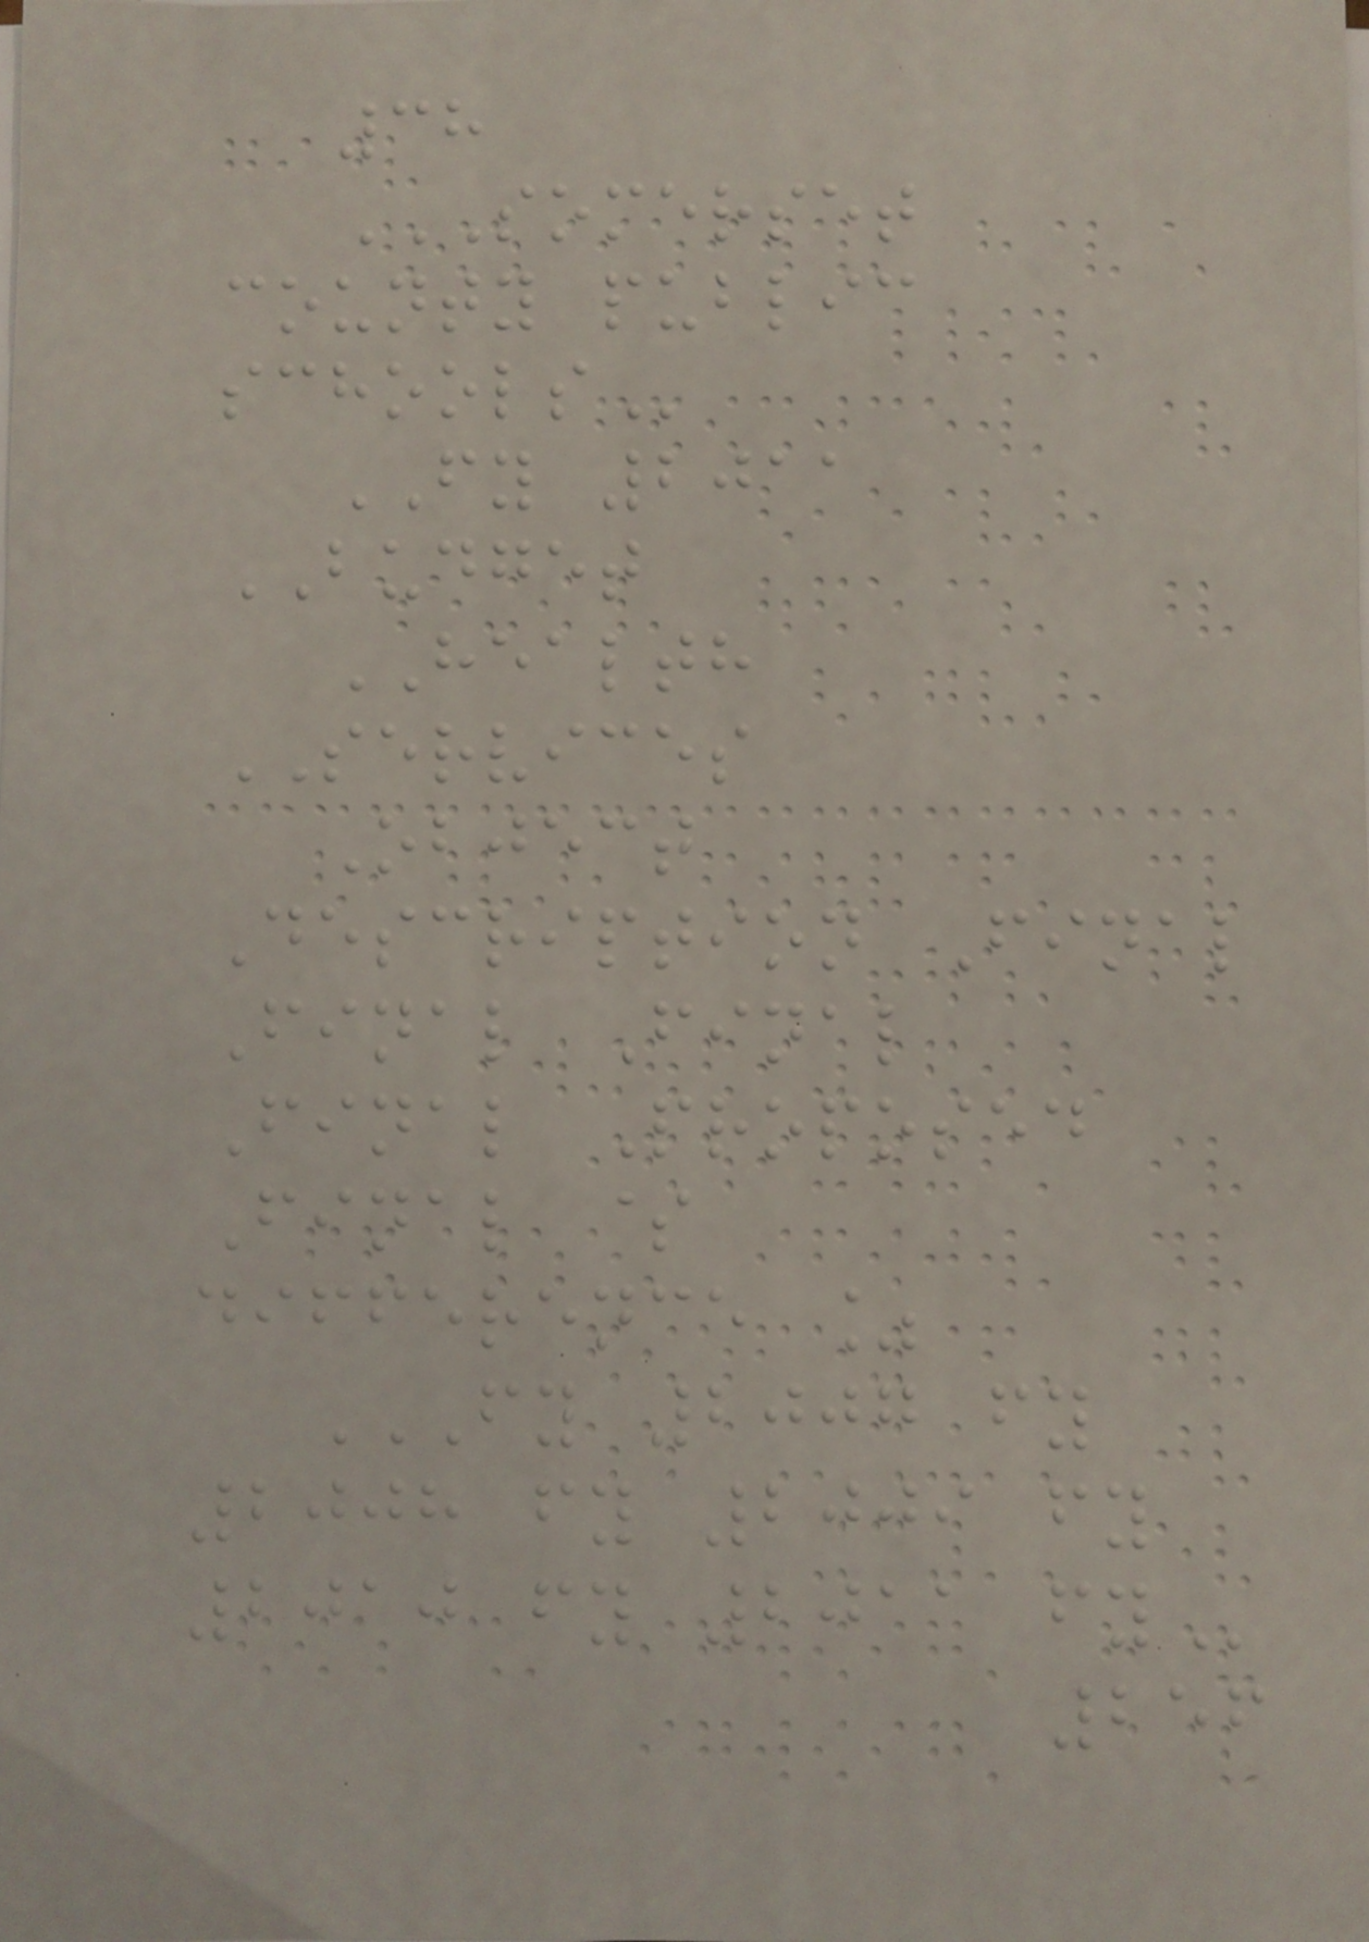38
SOMERSET
COUNTY PUBLIC
SCHOOLS
FY 2011
BUDGET
HEALTH
SERVICES
Object
Description Final
Final Final
Final Proposed
Final $
difference %
FY 2007 FY
2008 FY 2009 FY
2010 FY 2011 FY
256
